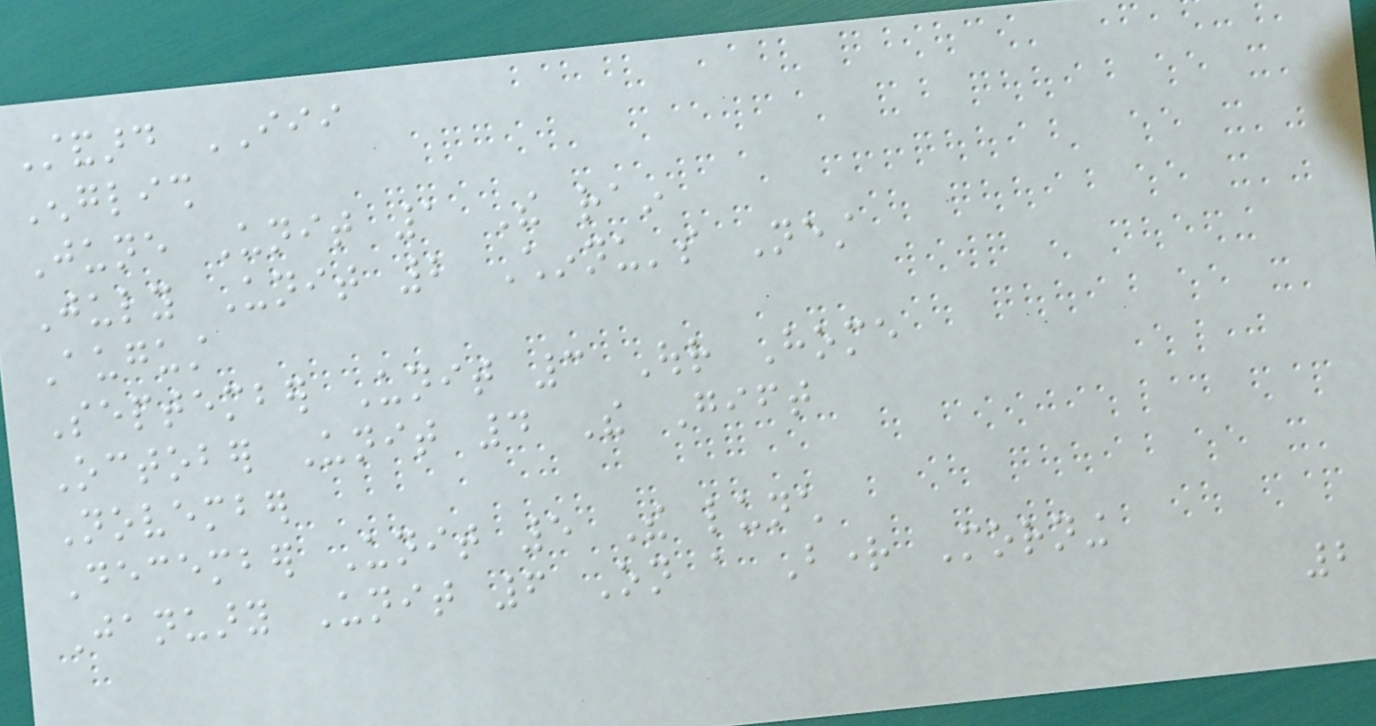Standard III
English
June Unit 1 The rain
July Unit 2 Chinnu's Nest
August
September Unit 3 Our Home
October Unit 4 The Gift
November
December Unit 5 The lunch
January Unit 6 On a Bright Morning
2
